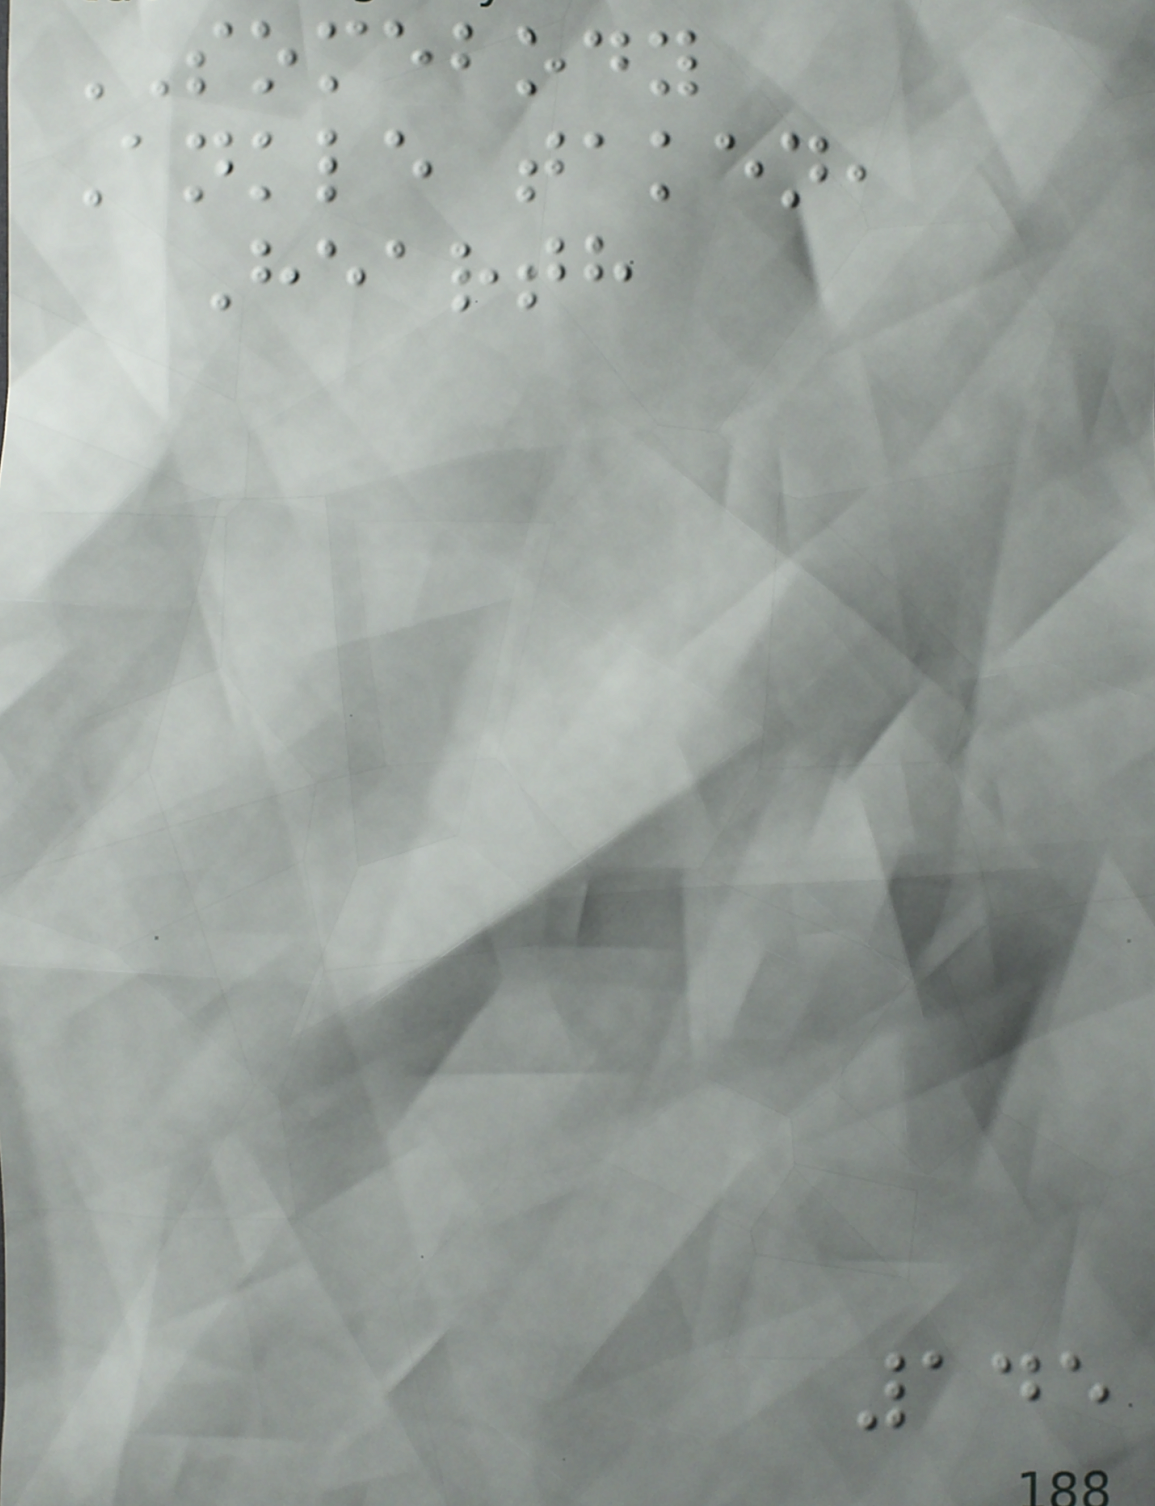SOMEBODY
Ankle taken,
Hearth
145
